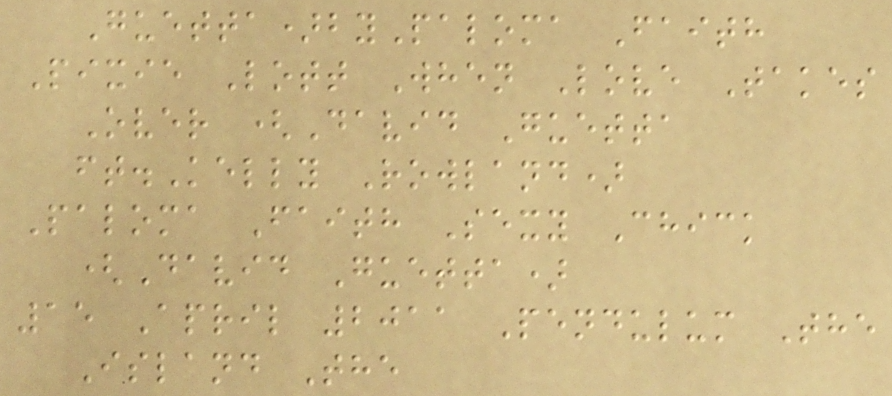Guetta)byPaloma Faith
Pixie Lott When Love Takes
Over (David Guetta
ft.Kelly Rowland)
Paloma Faith Sexy Chick
(David Guetta)
15 April 2011 Pendulum The
Island The
